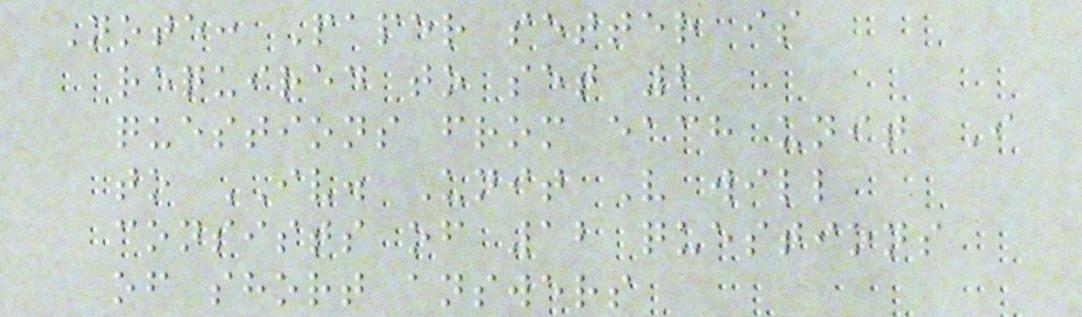Note: Paper setter is
required to set 2
questions from each unit I
to IV. Unit V will
consists of 12 questions
of short answers
